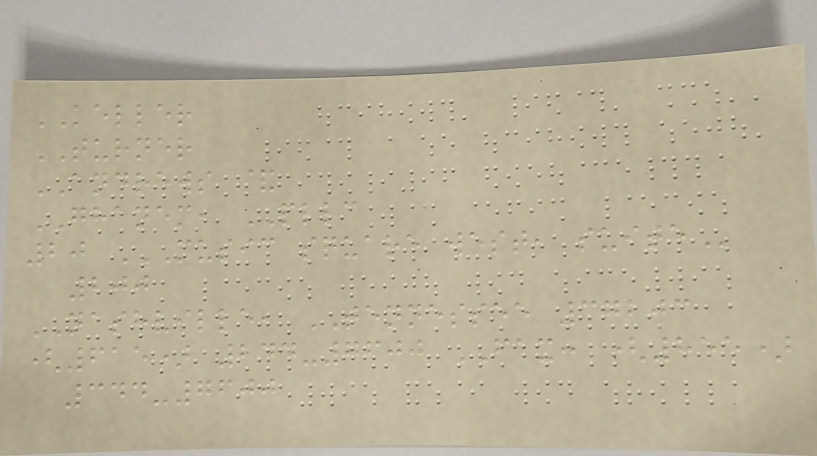KELLER
TURNER
ANDREWS &
GHANEM, PLLC
20 MUSIC SQUARE WEST, SUITE
200
NASHVILLE, TENNESSEE 37203
(615) 244-7600 FAX: (855)
344-7600
